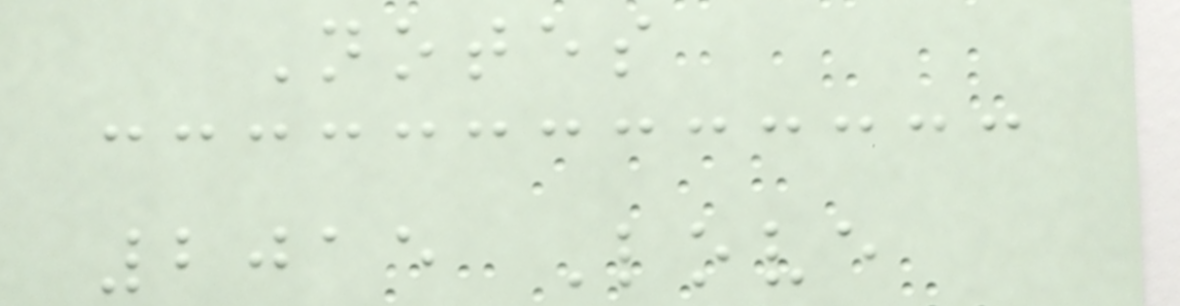Notes
2015 Love
